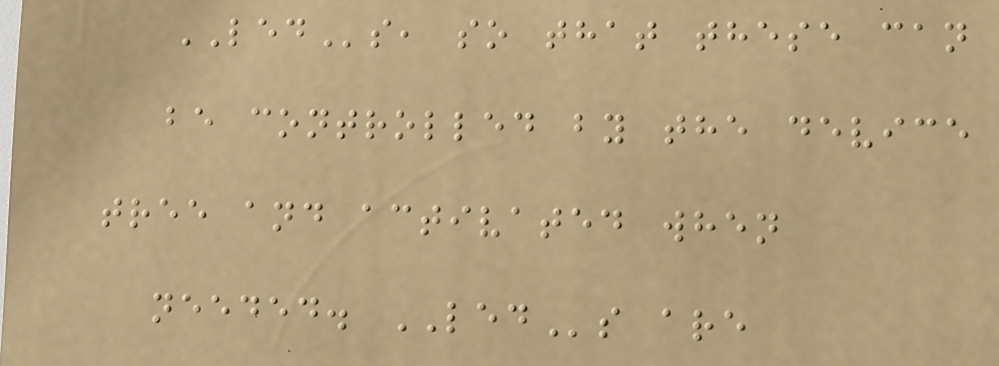LEDs, so that these can
be controlled by the device
tree and activated when
needed. LEDs are
